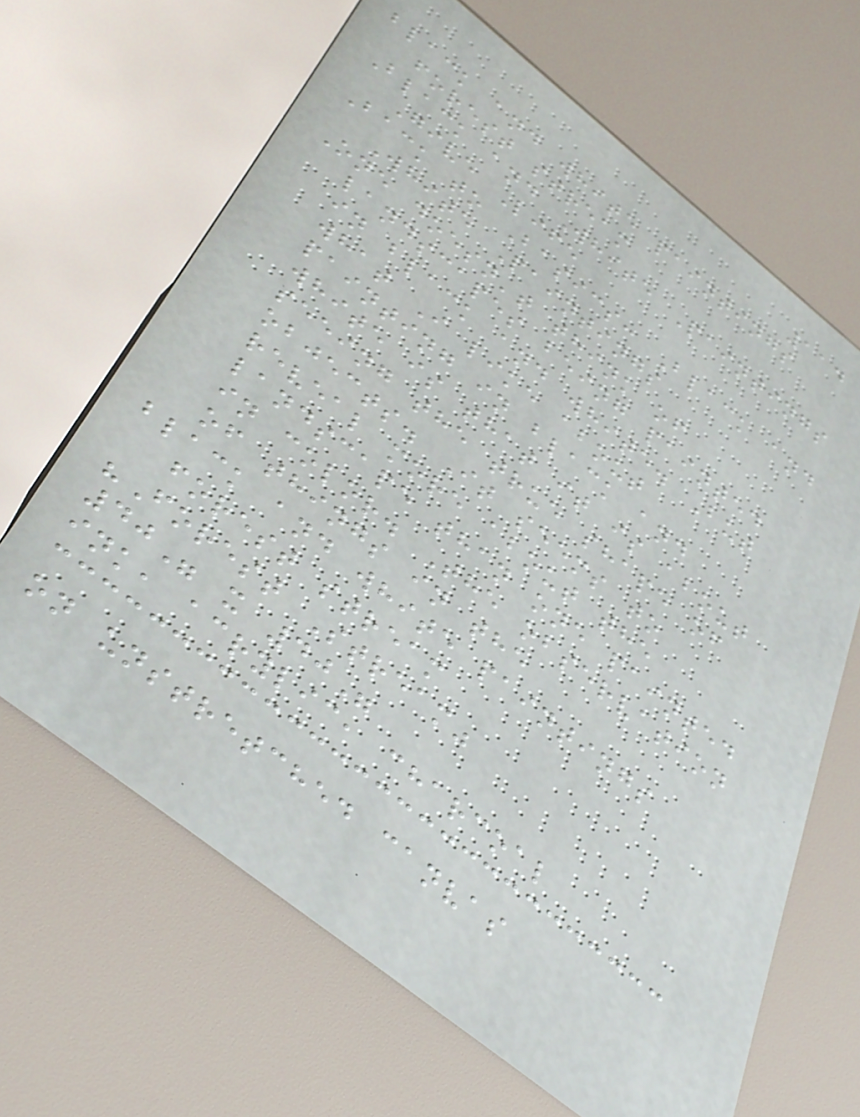114
black and white paintings
forest stream
Black and White Paintings
Give Life
Back to Basics: Black and
White Paintings
One doesn't think of
landscapes being painted
in black and white. But
what I like about
painting in black and
white is that it is about
seeing the true shape of
objects. It seems to
reveal more about the
landscape than one painted
in color. The observation
of things in the
black and white paintings
forest stream
"Forest Stream"
40" x 40"
ink, acrylic, charcoal
on unstretched canvas
